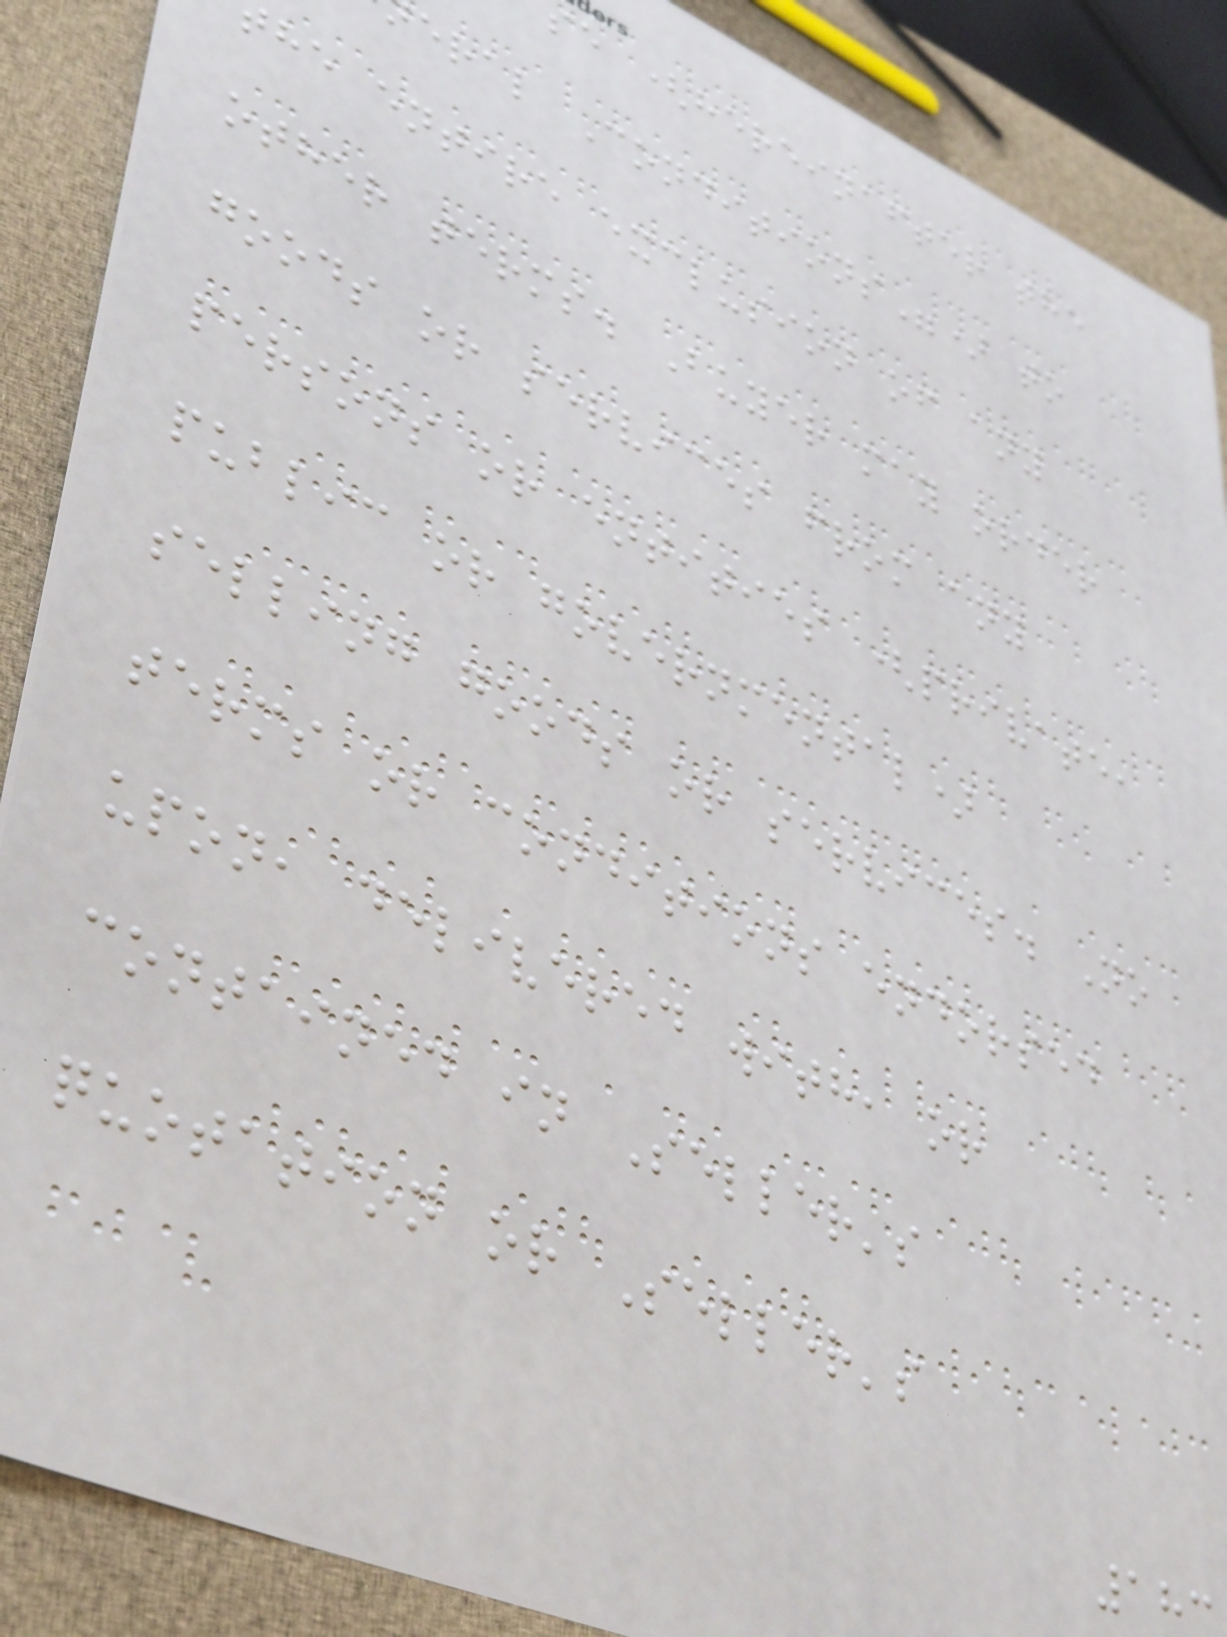se (hereinafter the
eral Conditions") to
he entire exclusion of any
other terms. Buyer may order
goods or services from any
persons or entities (private,
public or governmental)
selling goods or services. No
terms or conditions endorsed
upon, delivered with, or
contained in Seller's
quotation or Seller's
